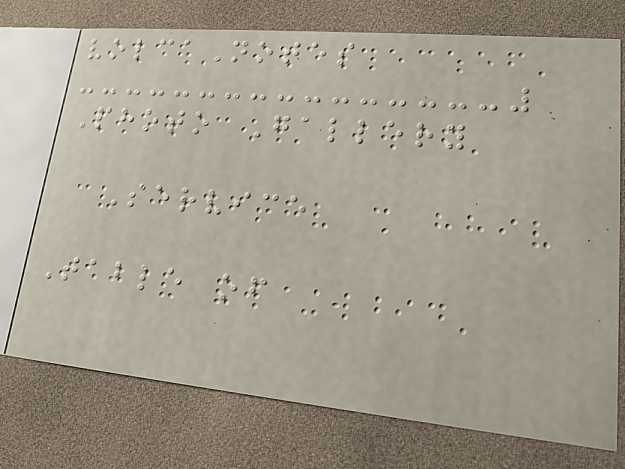volcaNotes
Photo Gallery
Service
Table of
